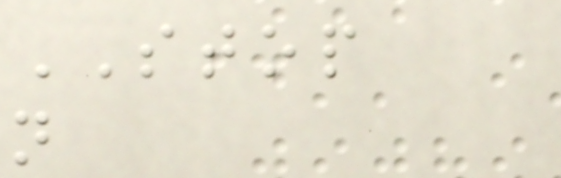STOP
n
